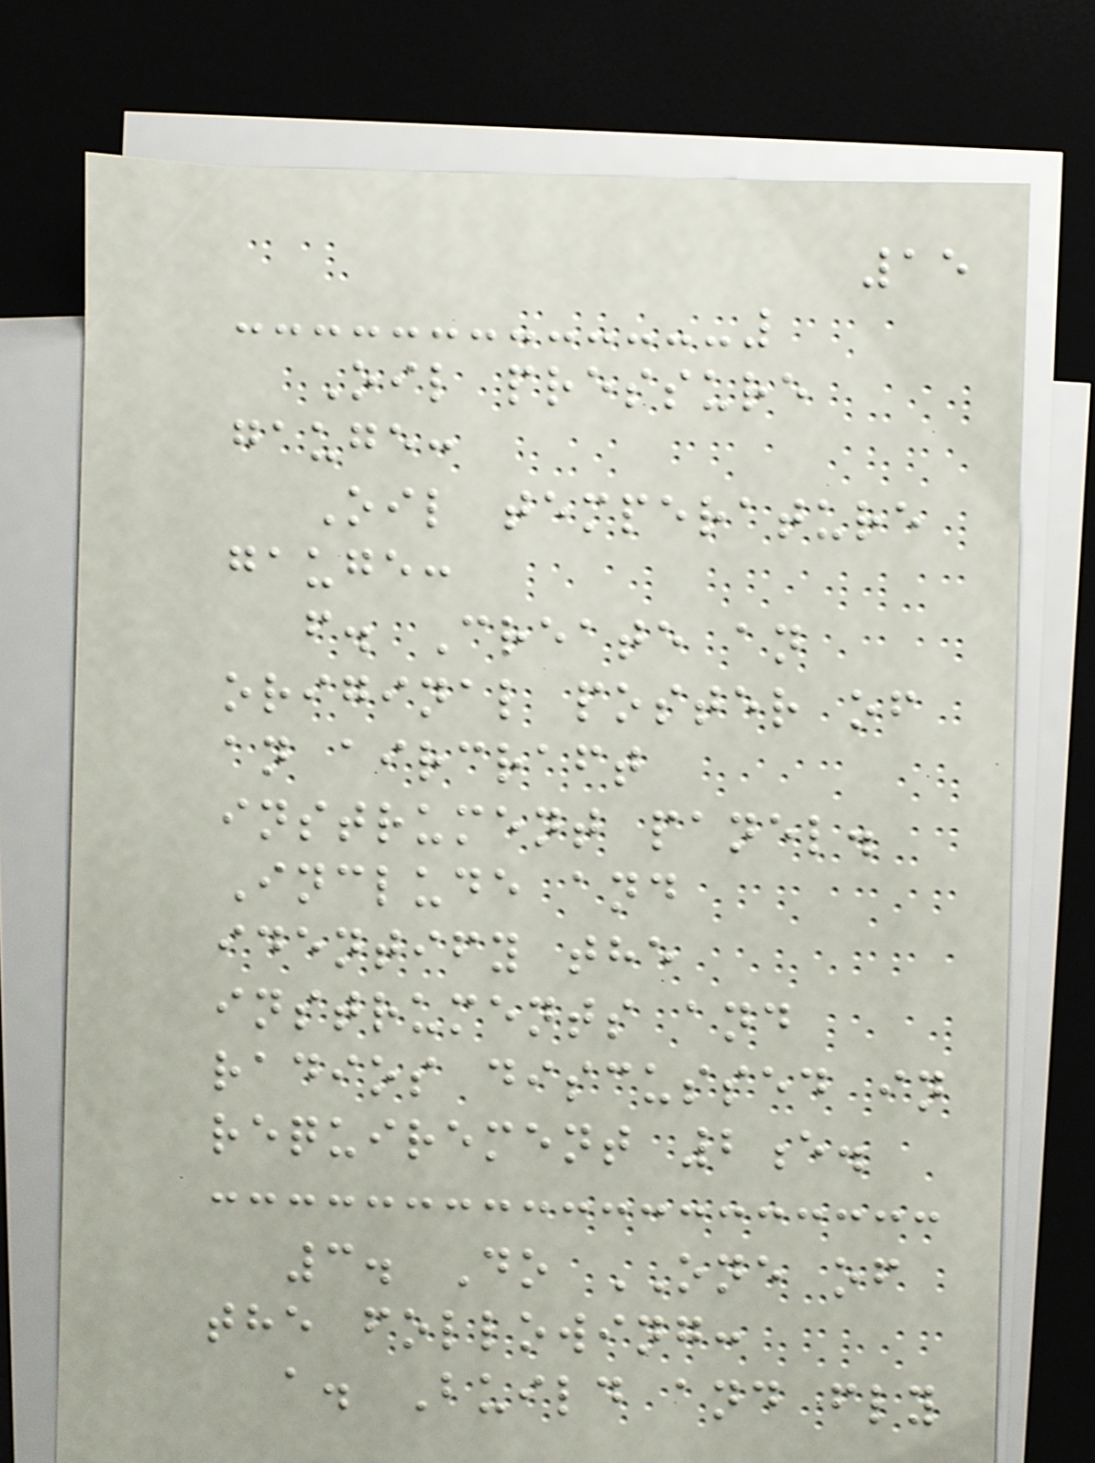15
Oil pressure
gauge:
Oil temperature
gauge:
f. Create an
original poster of
an aircraft
instrument panel.
Include and
identify the
instruments and
radios discussed in
requirement 2e.
3. Do ONE of
the following:
a. Build and fly
